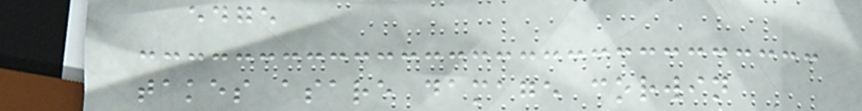edge
takes asare damage corwin
